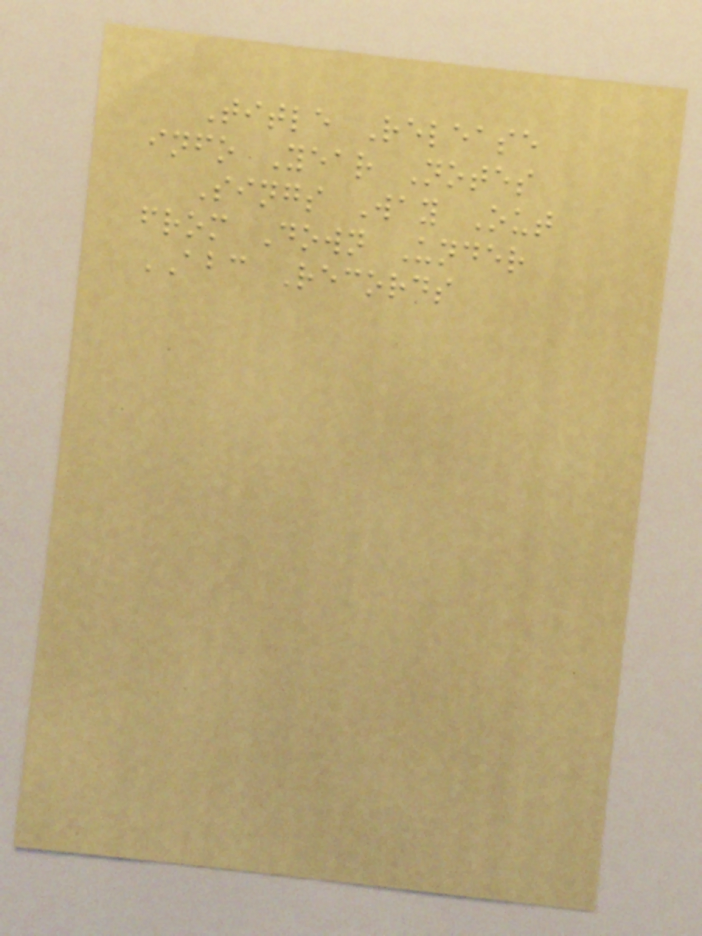Title Release
info Year Notes
Sings Way Out
from Down Under
ABC Records
